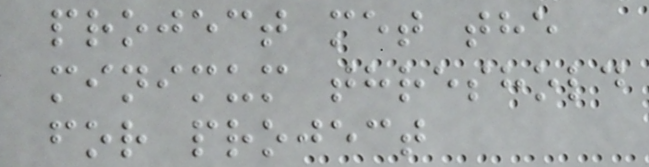project met the
minimum threshold
for project
